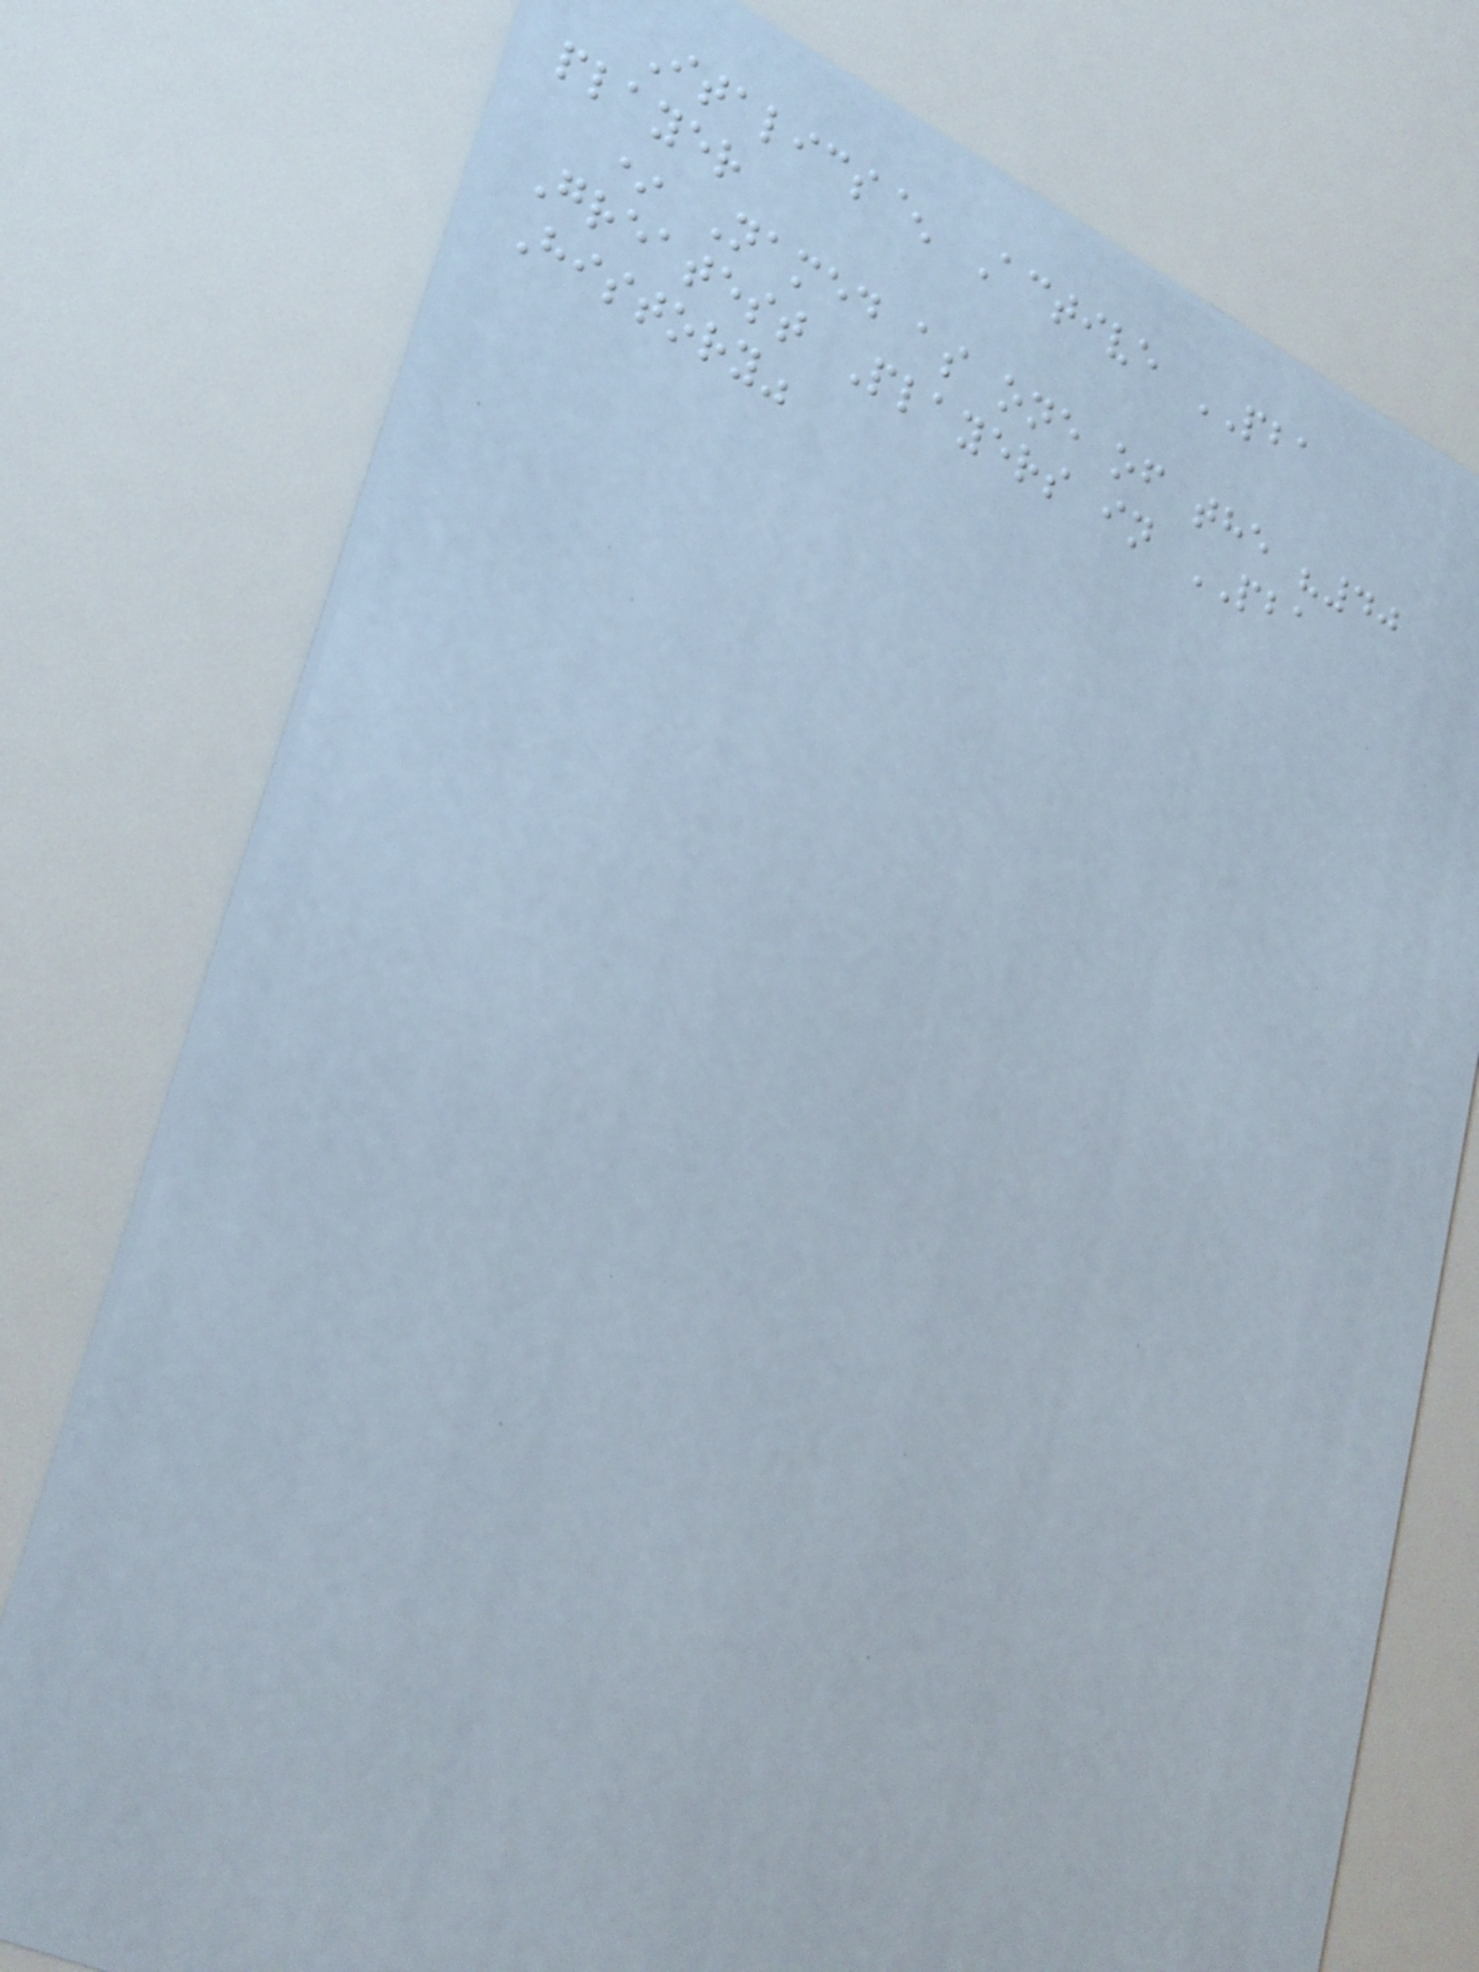Italics^ Active PBA
player
* Named as one of the "40
Greatest Players in PBA
History"
